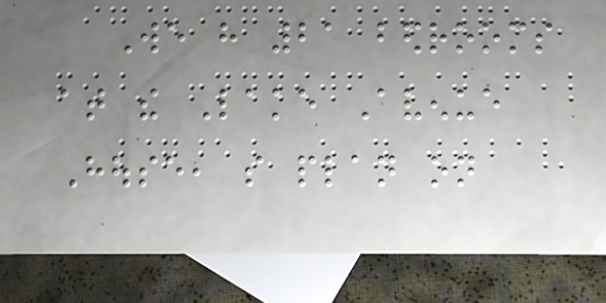We have 21 bedrooms
at the Lake Avenue
House, so plan on
